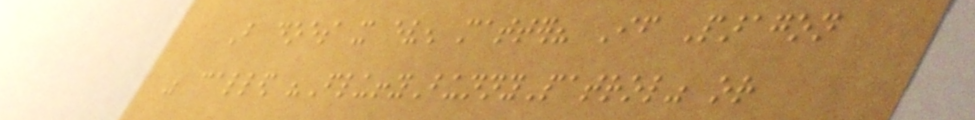But does it even matter? If Paragon
was called "FluffyBunnyPatrol" or
